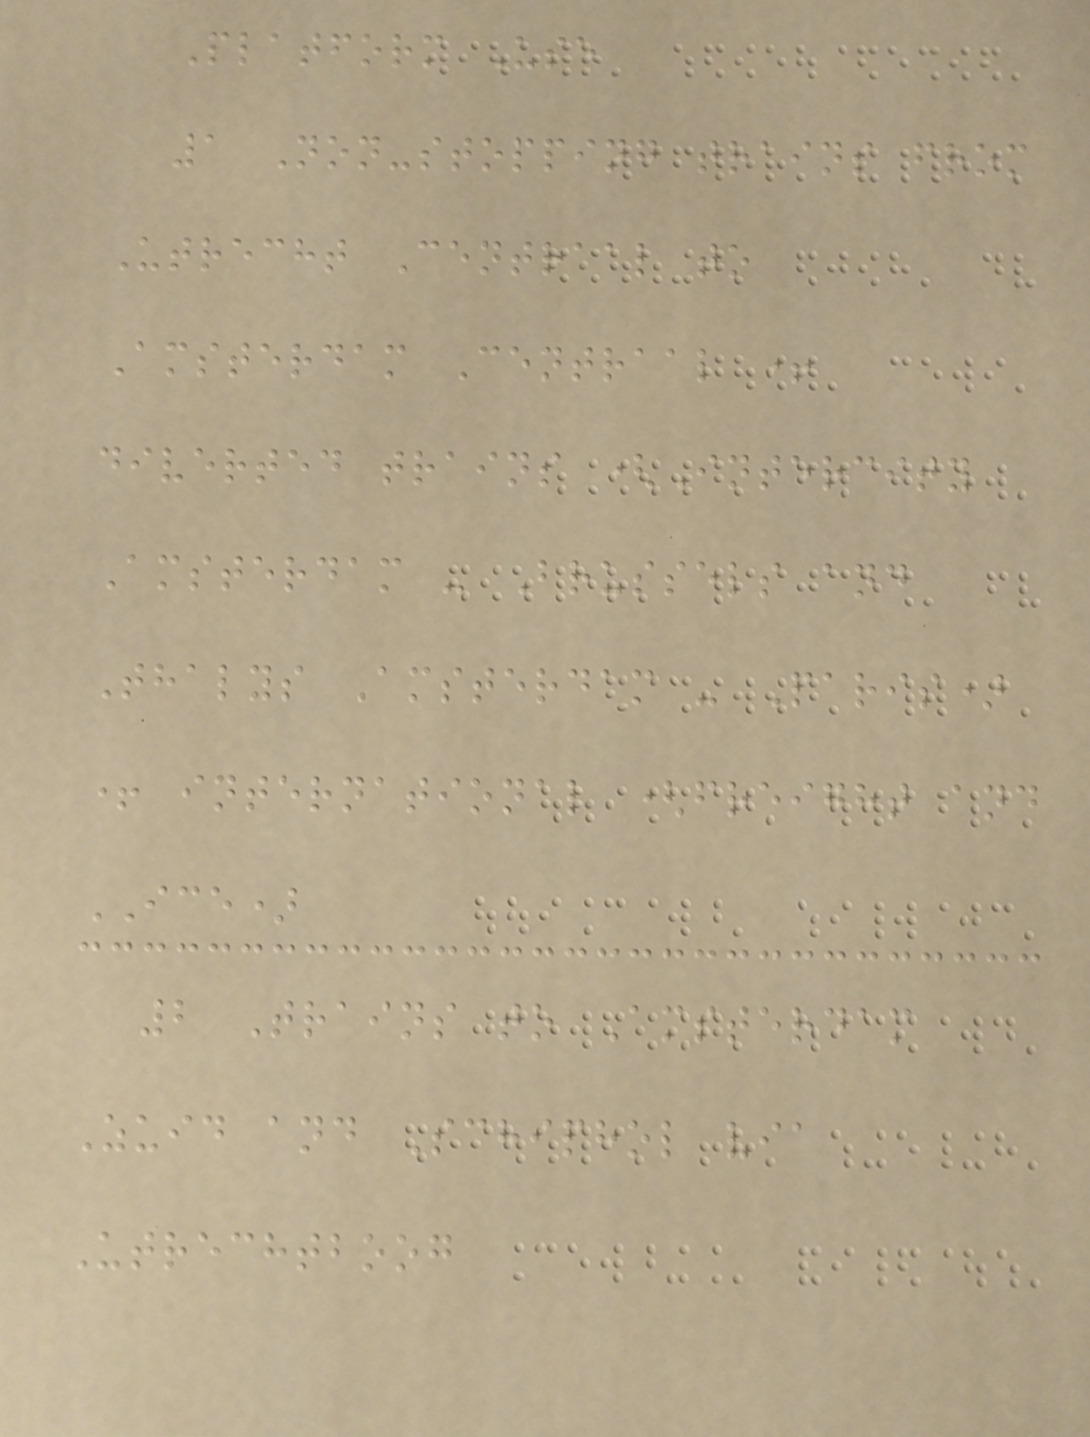Platform Use
1 Non-stopping trains from
Utrecht Centraal to
Amsterdam Centraal +
diverted trains (Intercity
Amsterdam - Brussels and
Thalys Amsterdam - Paris)
+ international (freight and
ICE)
2 Trains to Amsterdam
Zuid and Schiphol via
Utrechtboog
